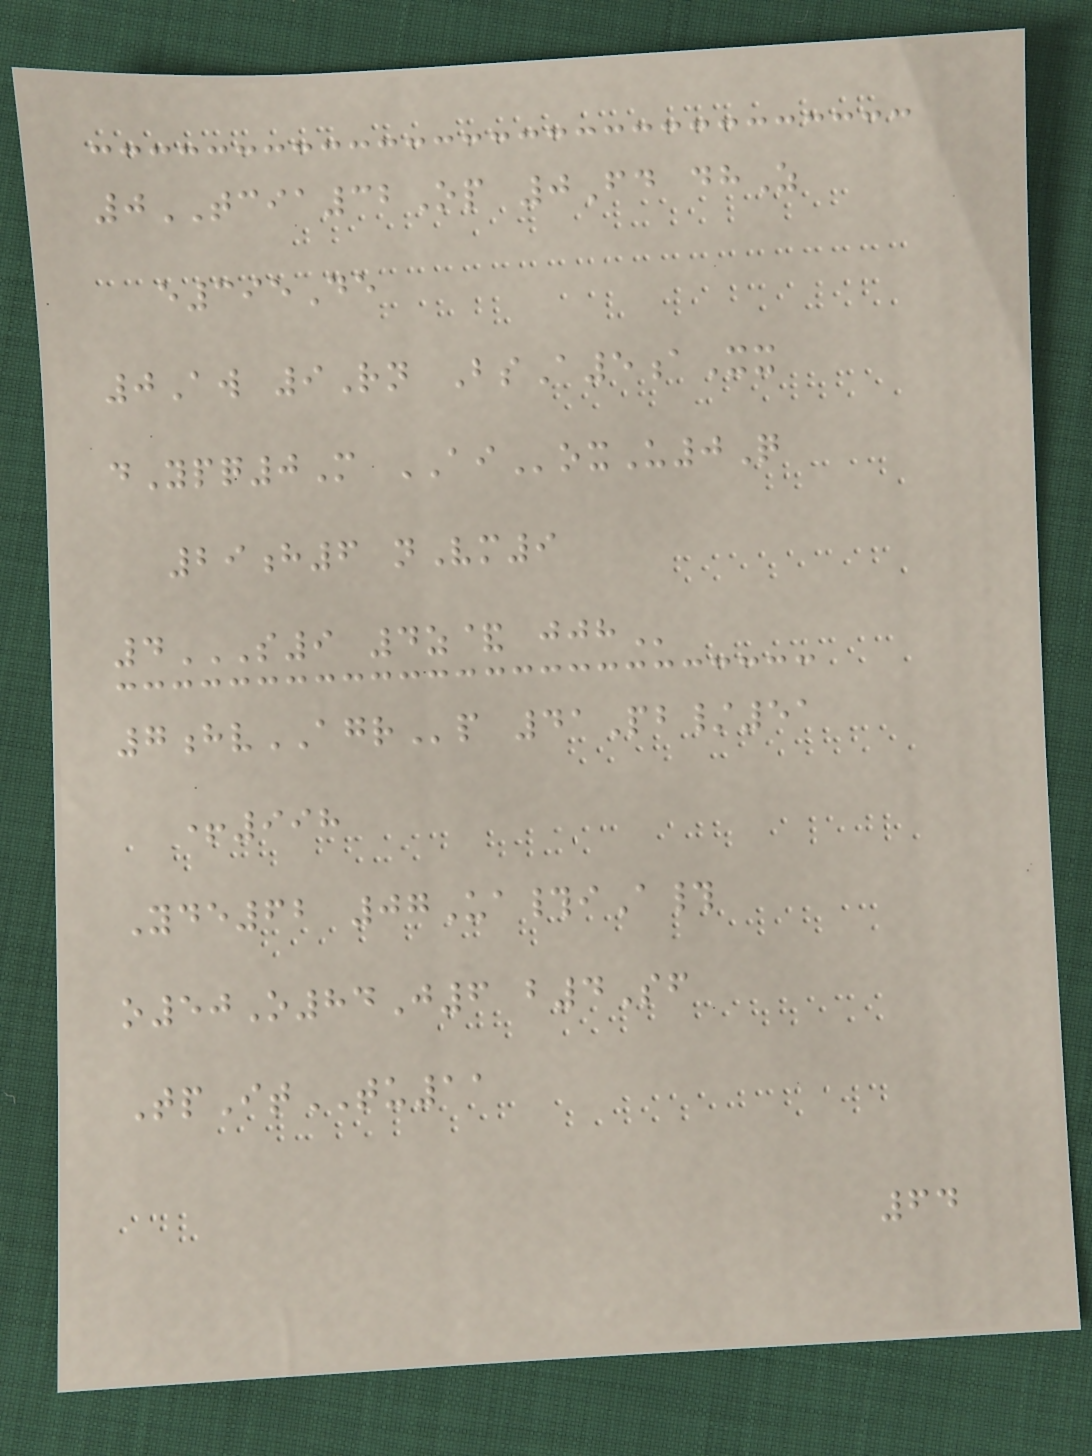0TCIA32Op 0Fd dhZ
e395De
0Aw 9Rn BsA5aXx
dYpq0M AIoxU0Q
29h6 nVm9
4S9 4Z& JJH
7hvAGRp 41Pb/51
+998
Yde62 07Ua#iA#
o50O84J6 b4Sf
TpItTU11
64
